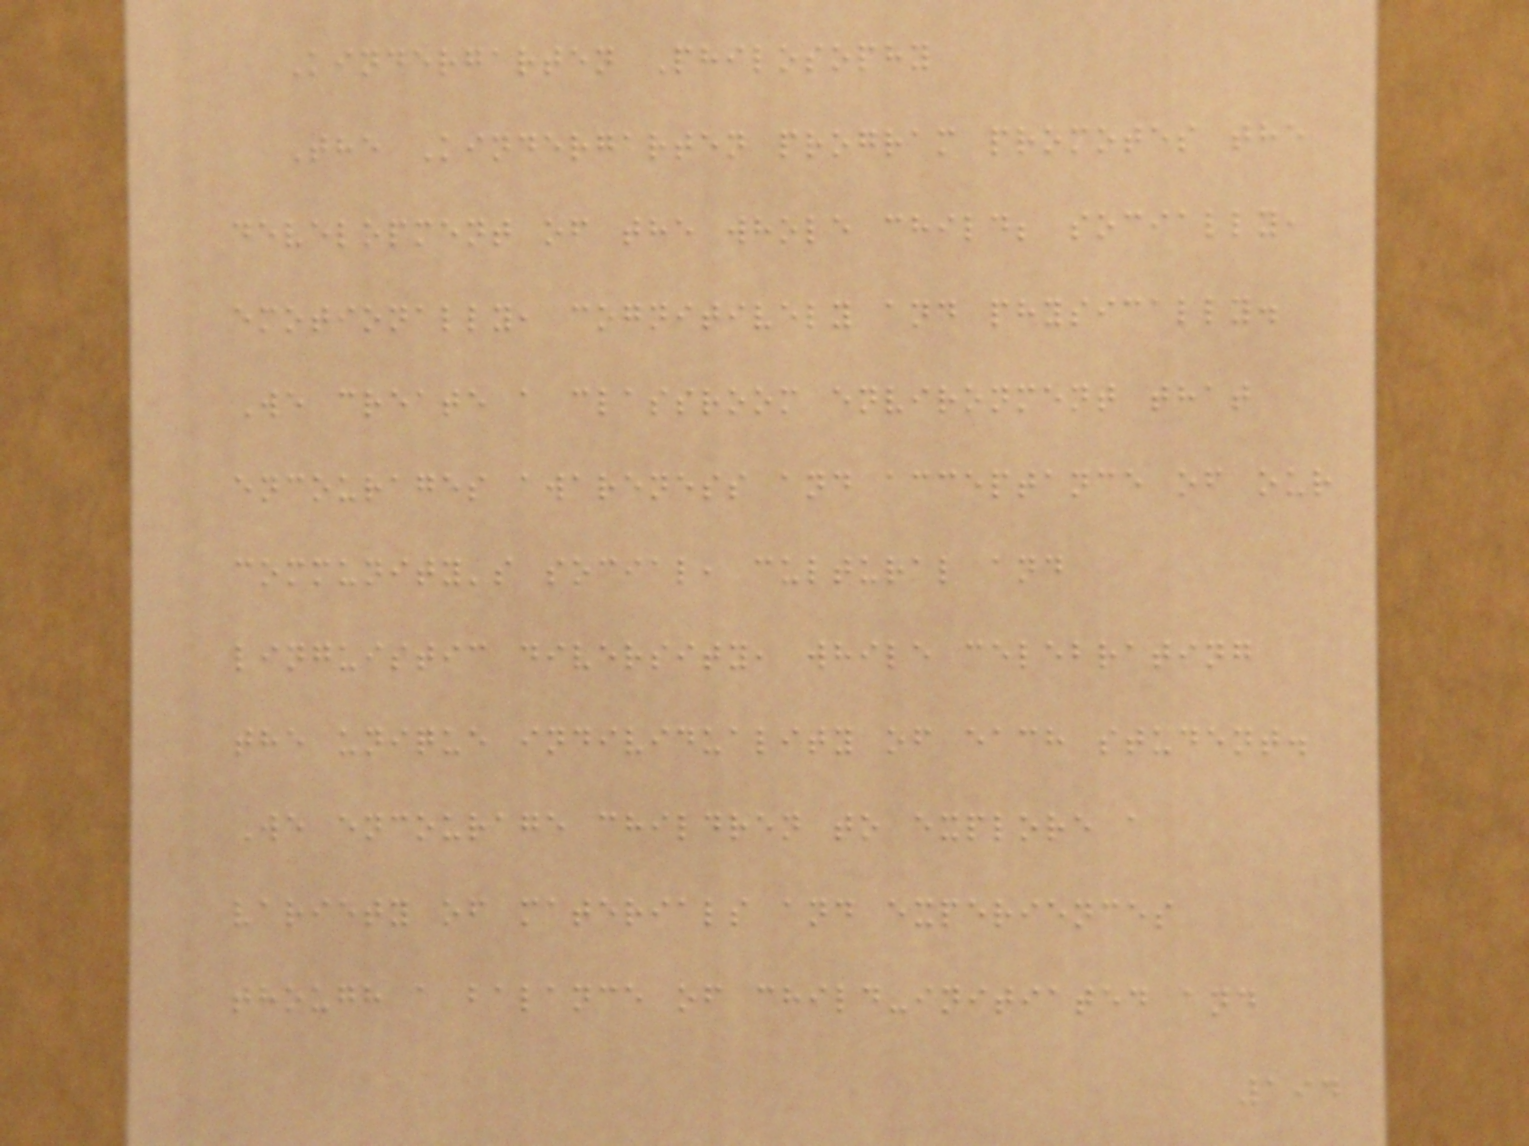Kindergarten Philosophy
The Kindergarten program promotes the
development of the whole child; socially,
emotionally, cognitively and physically.
We create a classroom environment that
encourages awareness and acceptance of our
community's social, cultural and
linguistic diversity, while celebrating
the unique individuality of each student.
We encourage children to explore a
variety of materials and experiences
though a balance of child-initiated and
194
